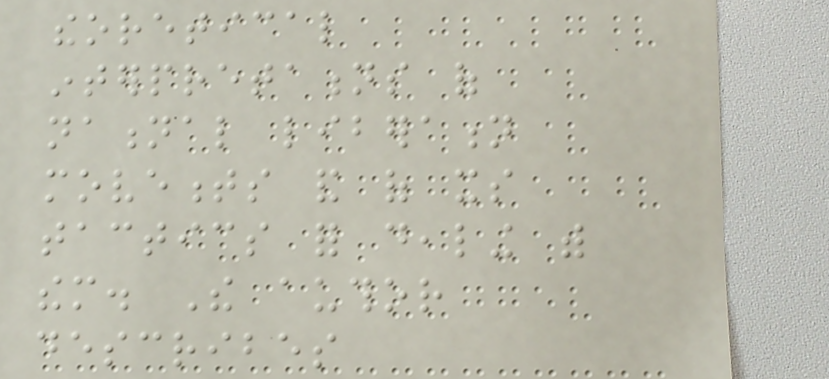theoretical
interpretations of
national liberation
movements and of its
tactics for dealing with
them. The author
describes
